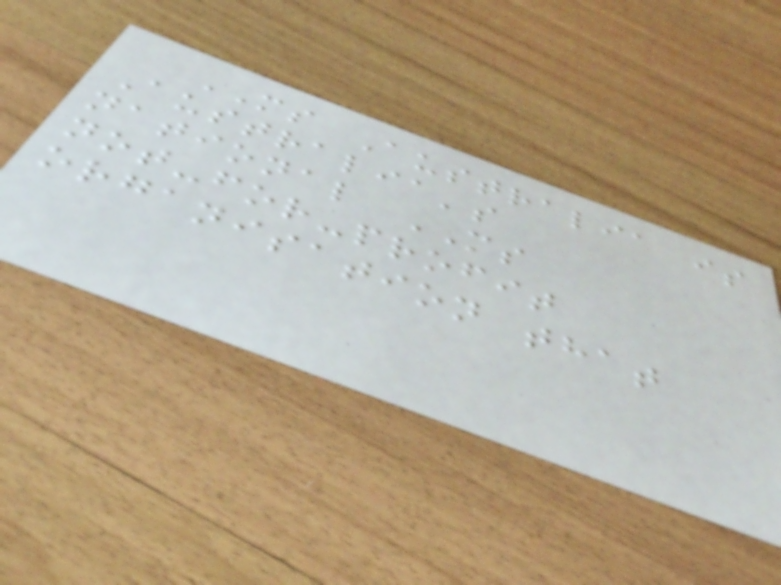MS Australia is
Australia's
national MS
not-for-profit
organisation that
